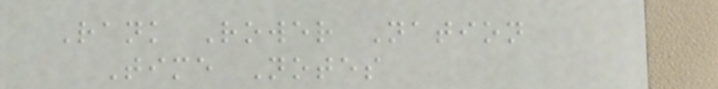Rank Rower Nation
Time Notes
